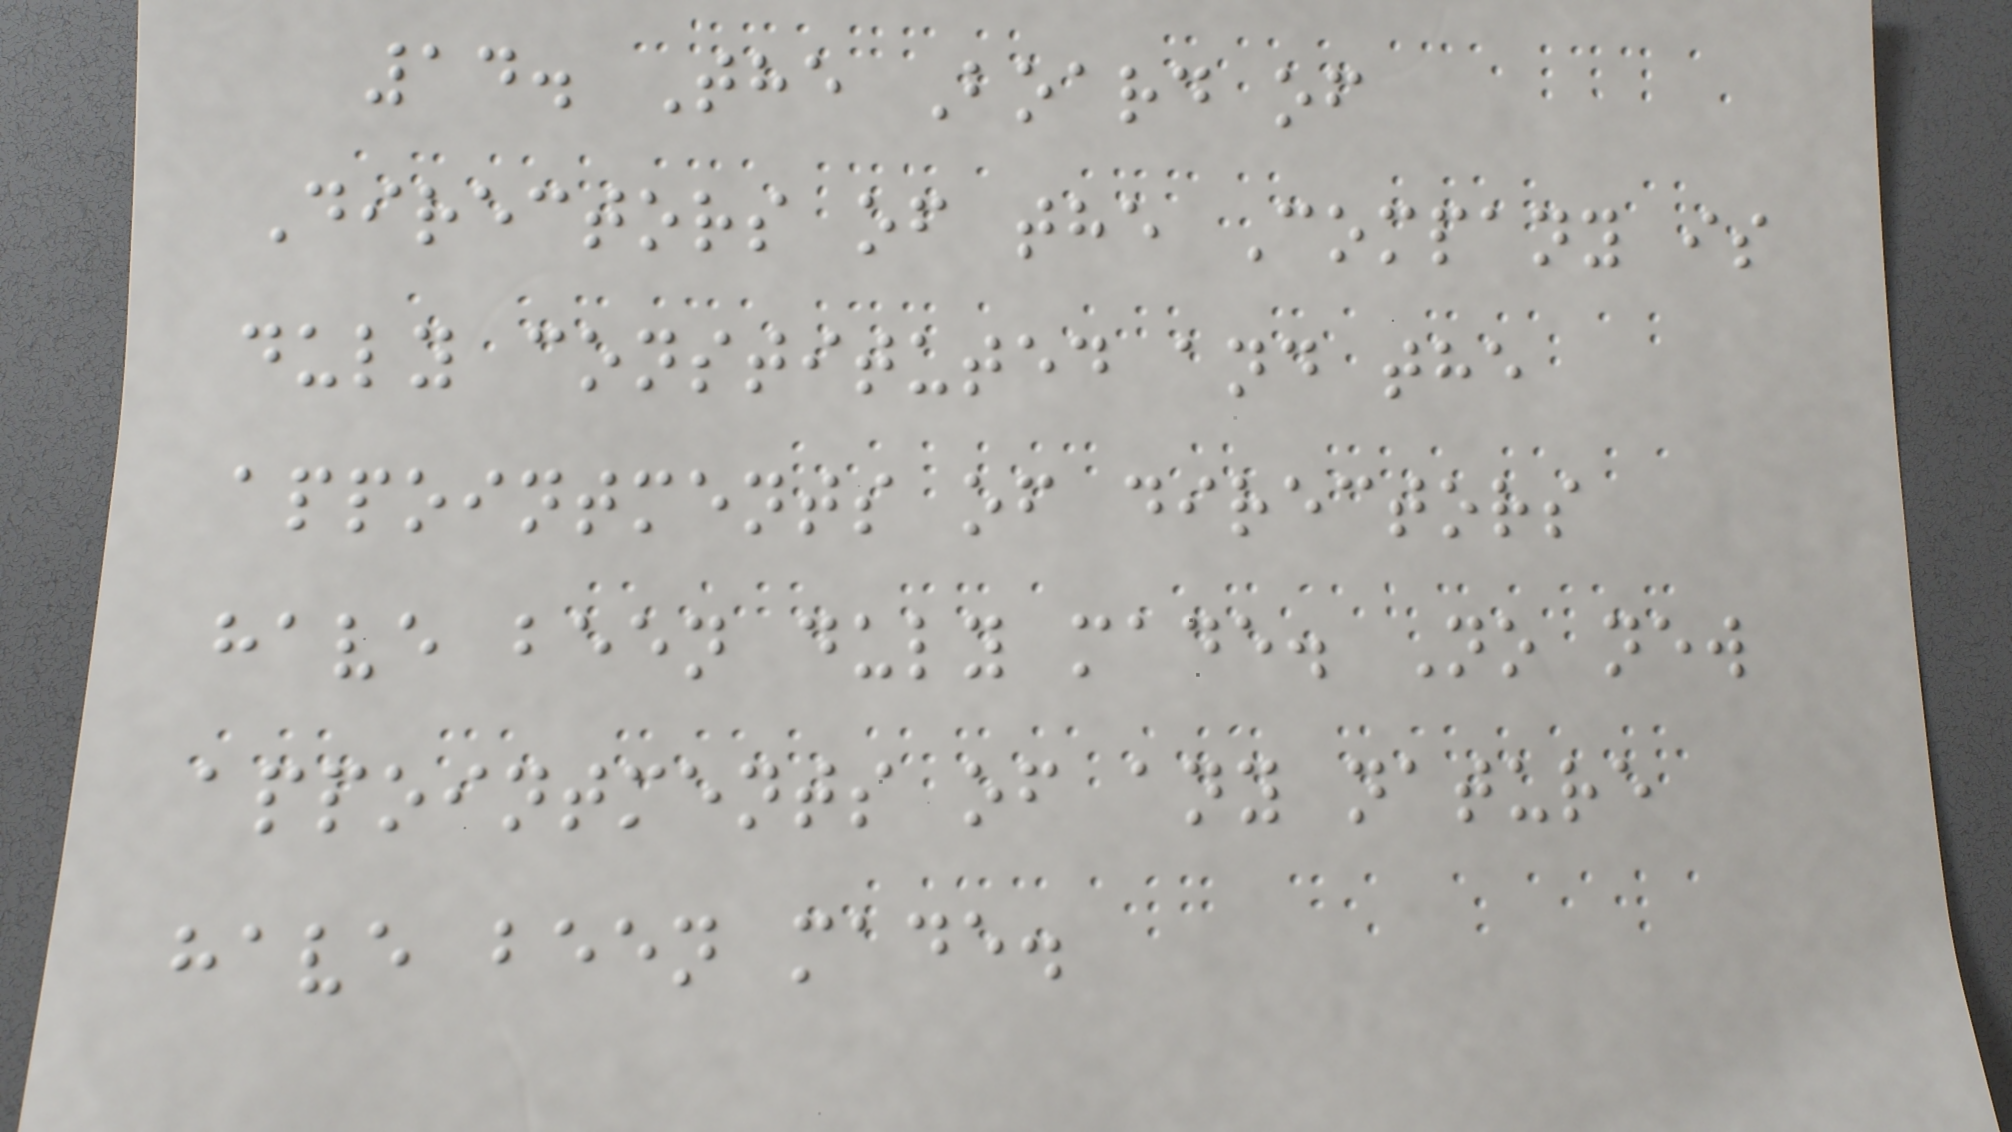14. The Board of
Directors of the Company is
duly constituted and the
appointments of directors
have been duly made. No new
appointments of any nature
have been made.
